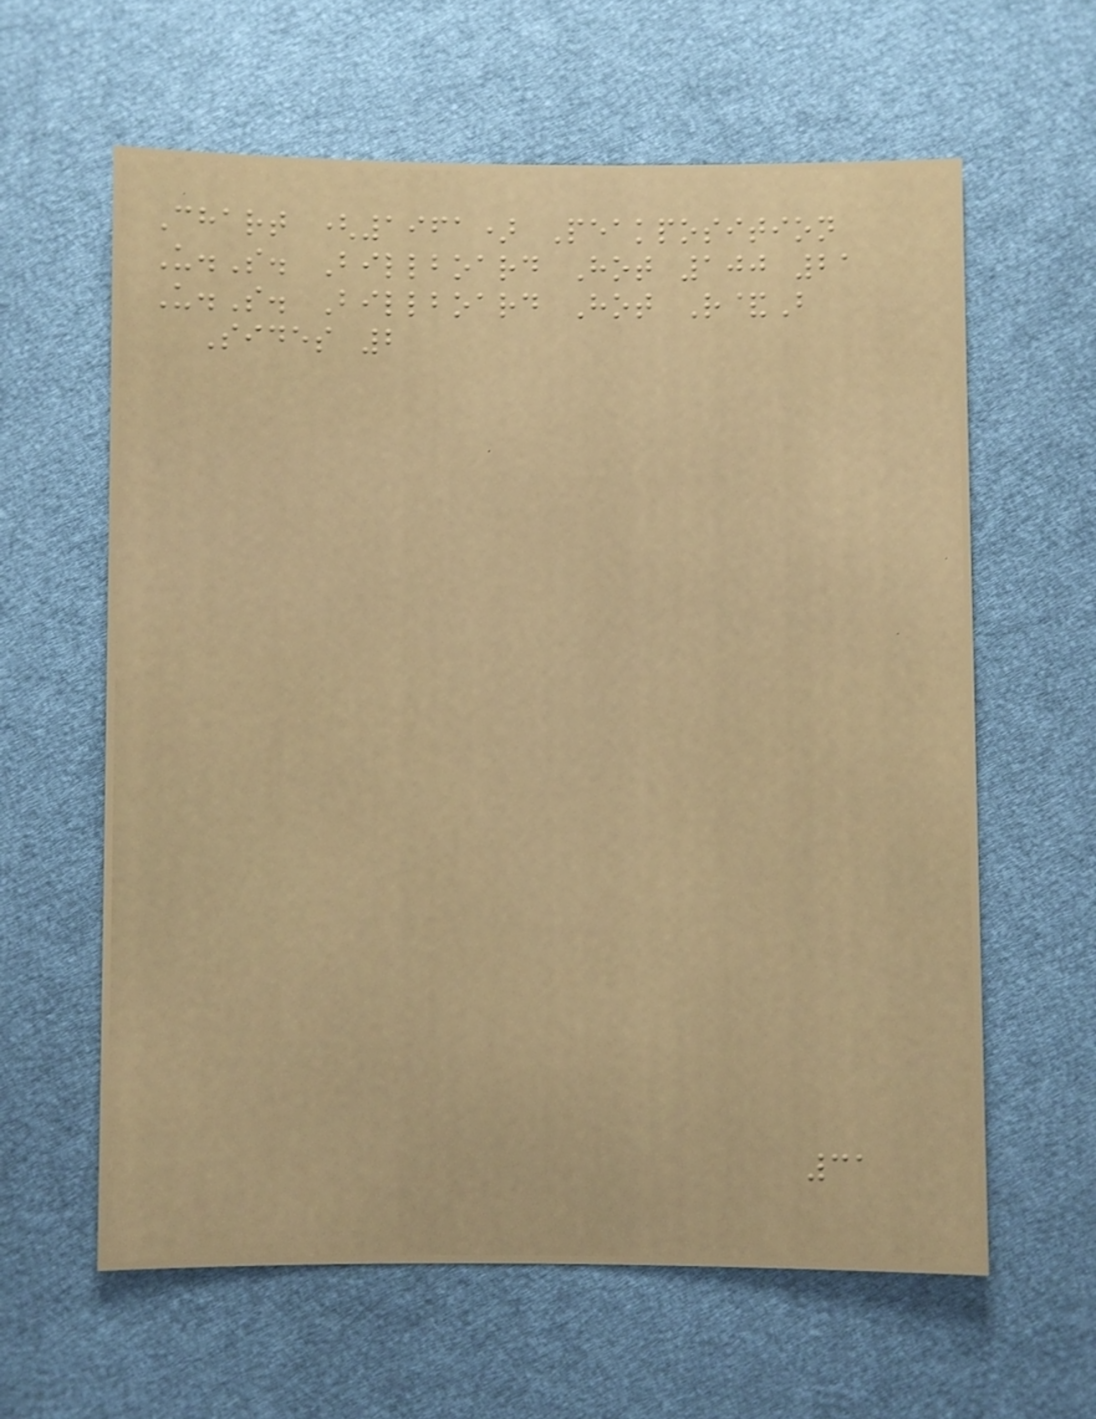Chart (1961) Peakposition
U.S. Billboard Hot 100 21
U.S. Billboard Hot R&B
Sides 2
31
